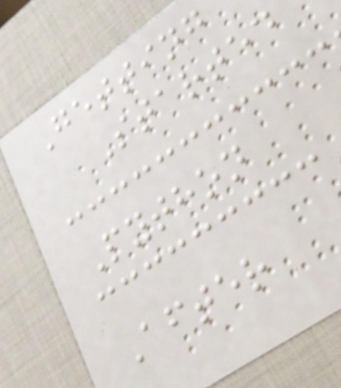Getting
Started
Python
After
